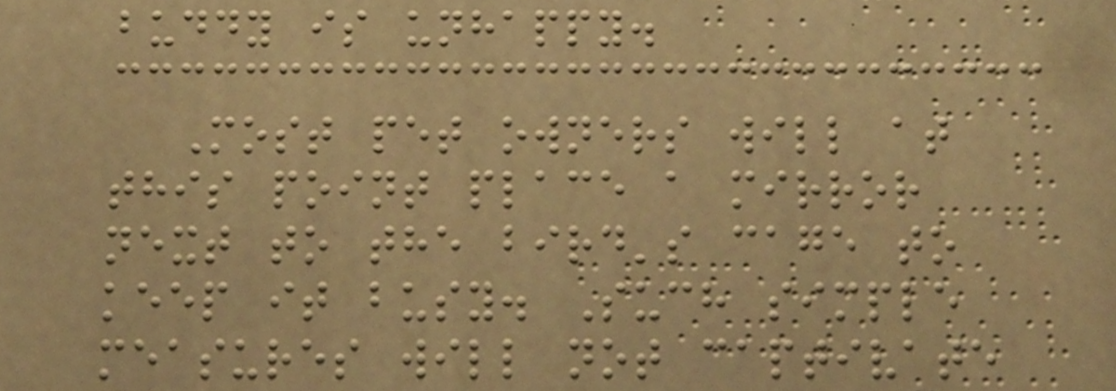buddy is unhappy.
Most pet owners will at
this point place a mirror
next to the bird's cage to
keep it busy. Such simple
measures will not captivate
